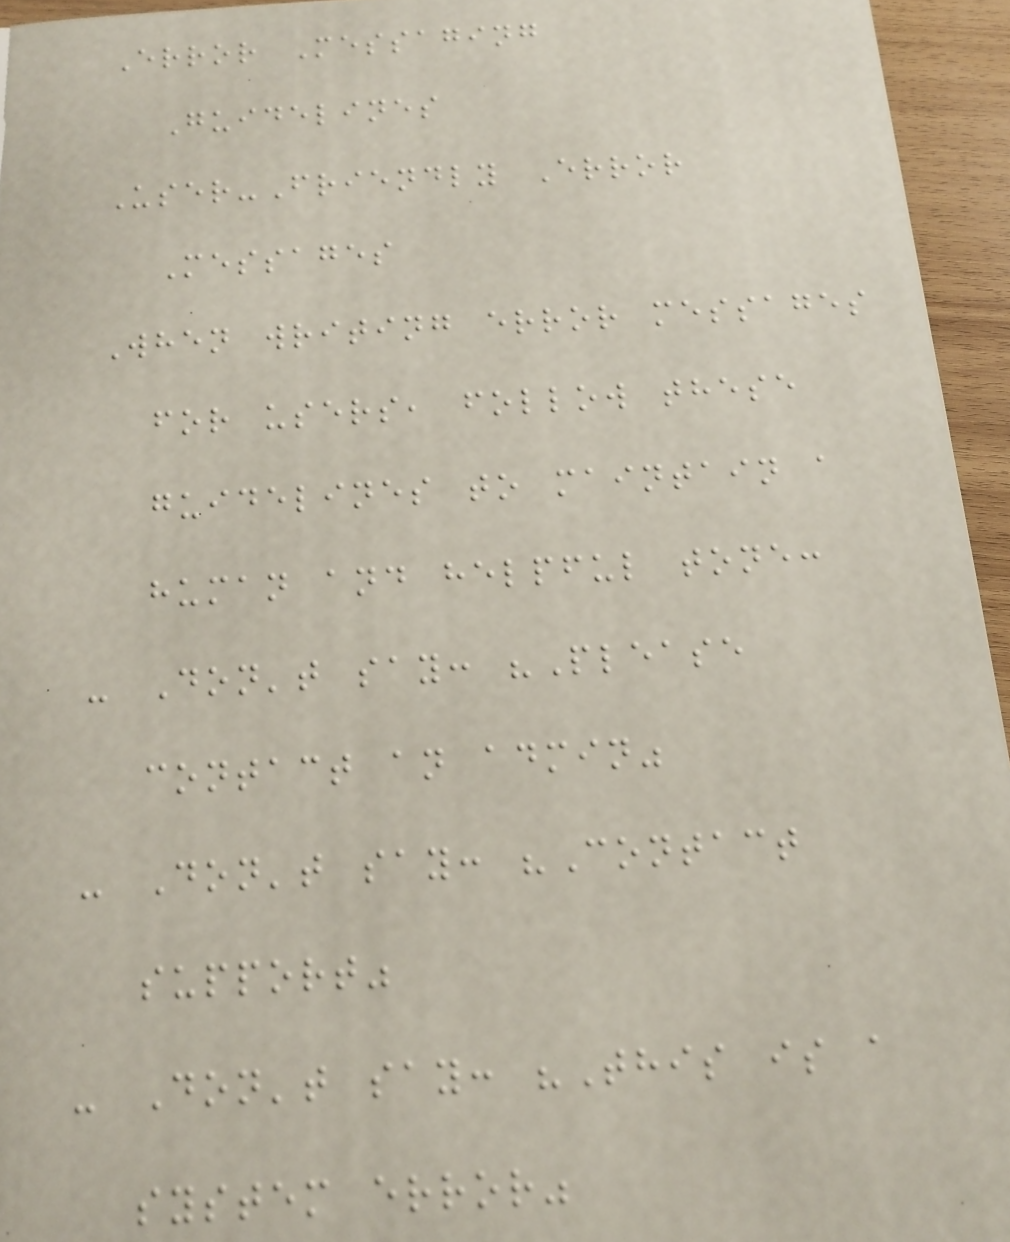Error Messaging
Guidelines
User-Friendly Error
Messages
When writing error messages
for users, follow these
guidelines to maintain a
human and helpful tone:
- Don't say: "Please
contact an admin"
- Don't say: "Contact
support"
- Don't say: "This is a
system error"
